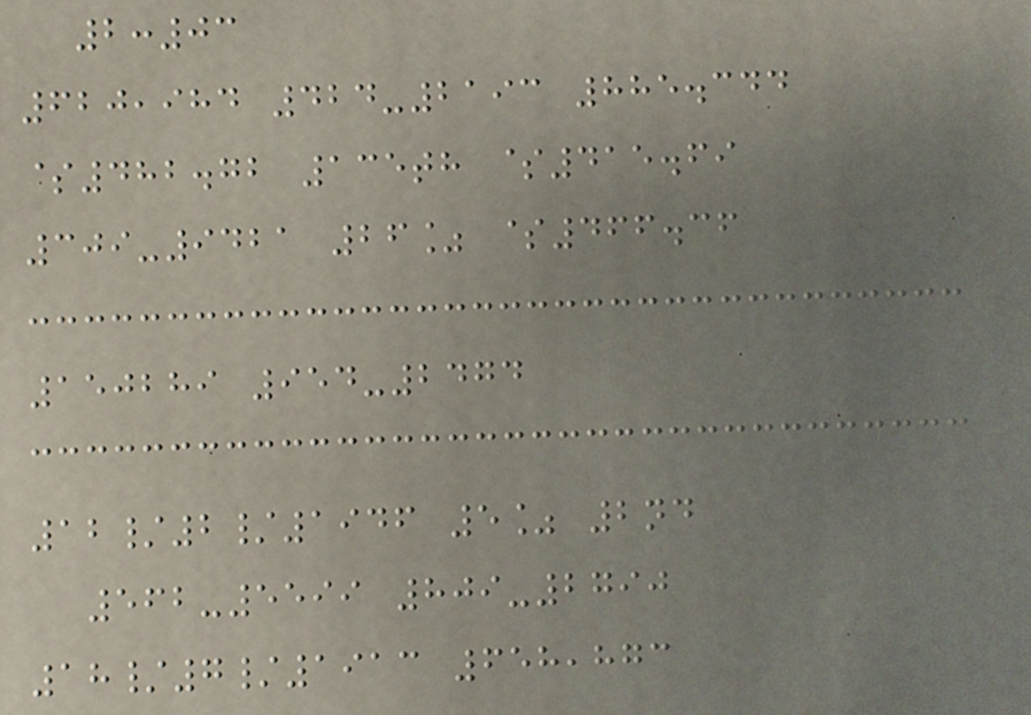2:03
620,984 424-2193 885.344
$482.72 135th $415.69
309-9421 26% $466.36
150289 954-2474
12/2/1946 5% 2nd
562-5599 809-2790
18/7/1913 658,873
